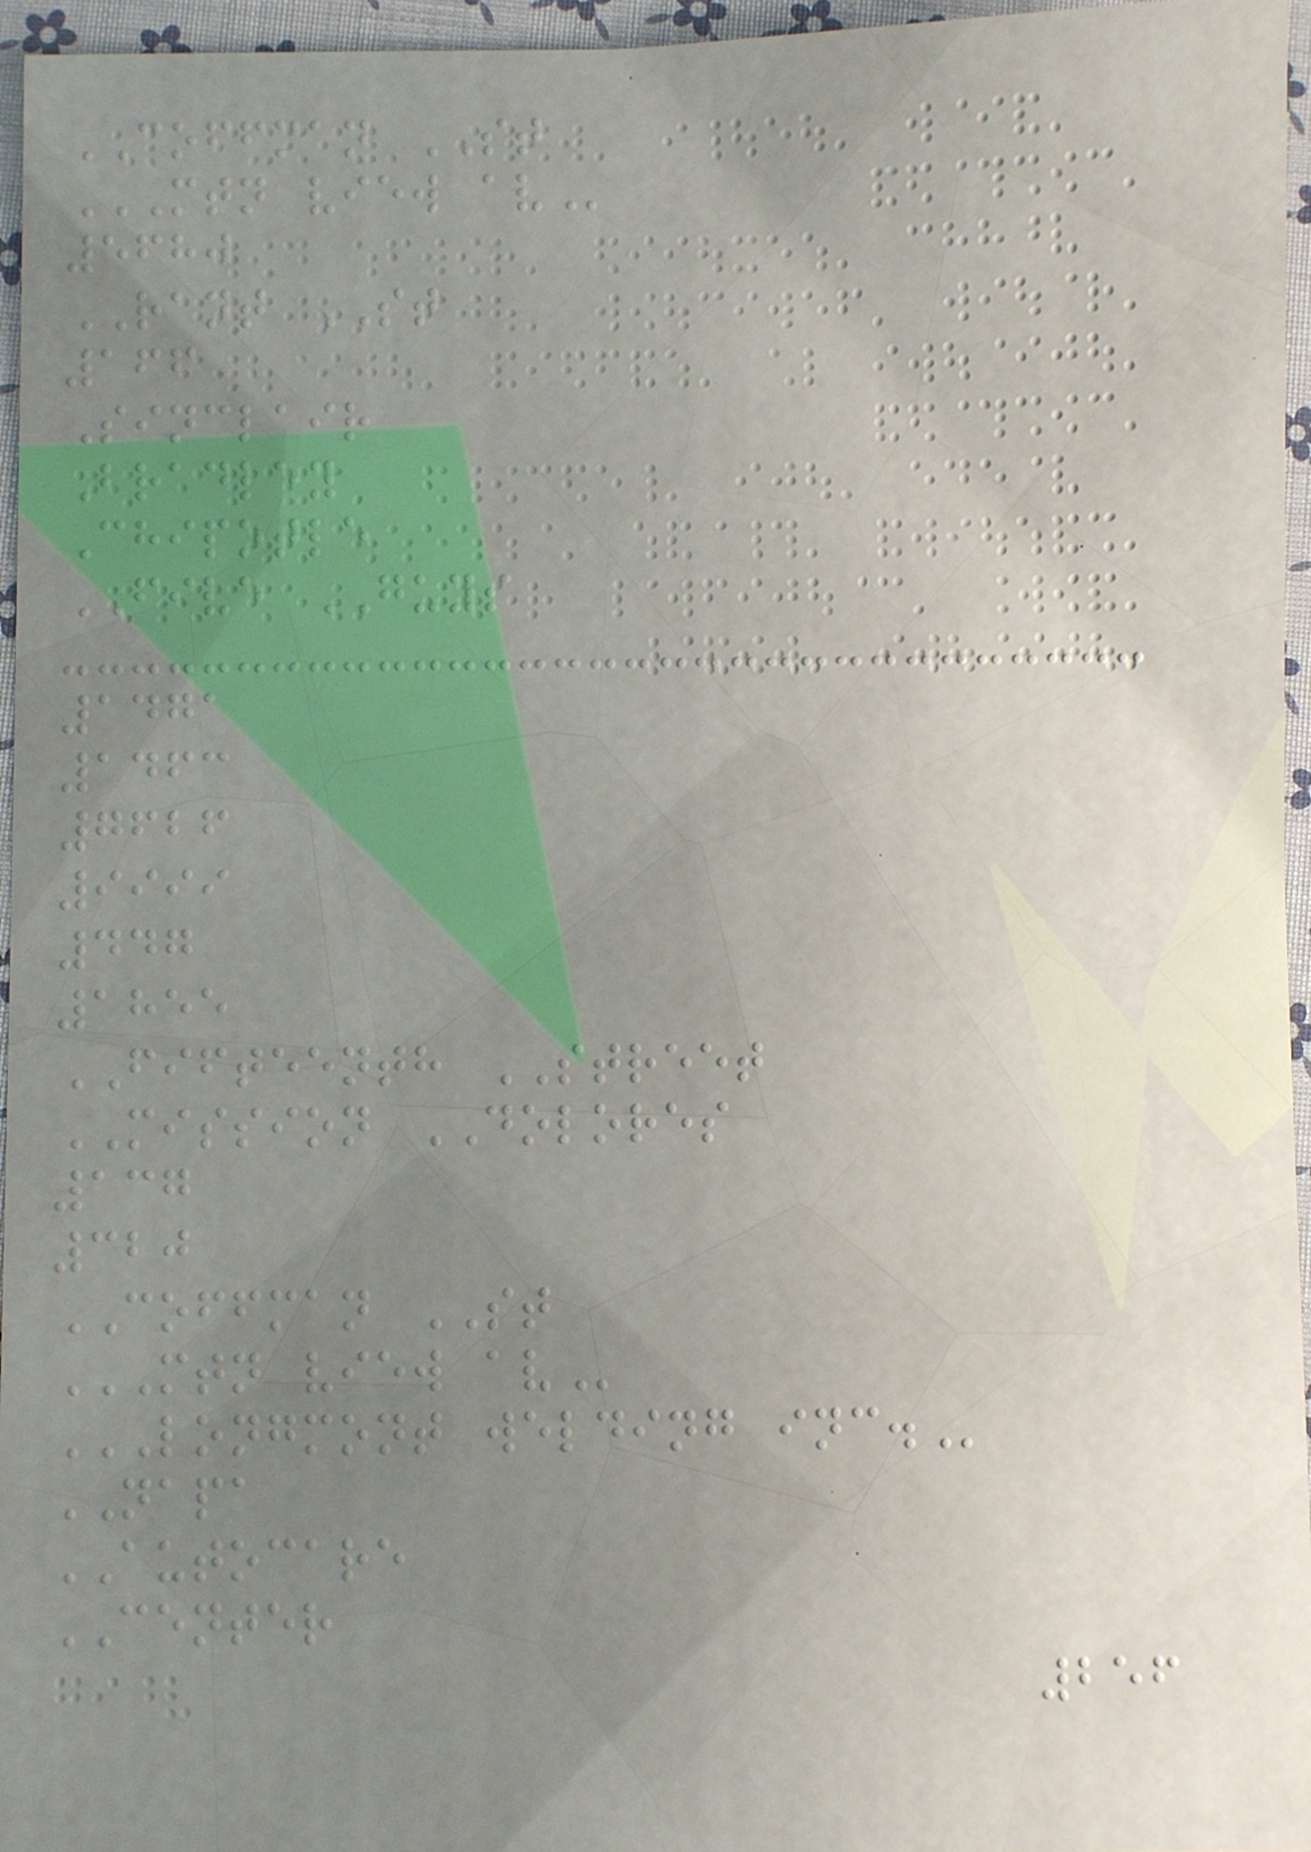COFFMAN ST
MTN VIEW AV
5680
RANT ST
166
Sinclair
Bradley
Chipotle
FIVE GUYS
1471
1463
7626
9999
447
1855
FIFTEENTH STREET
MISSION DOLORES
137
320
COFFMAN ST
MTN VIEW AV
LONGMONT WELDING INC.
NAPA
AUTOCARE
CENTER
256
